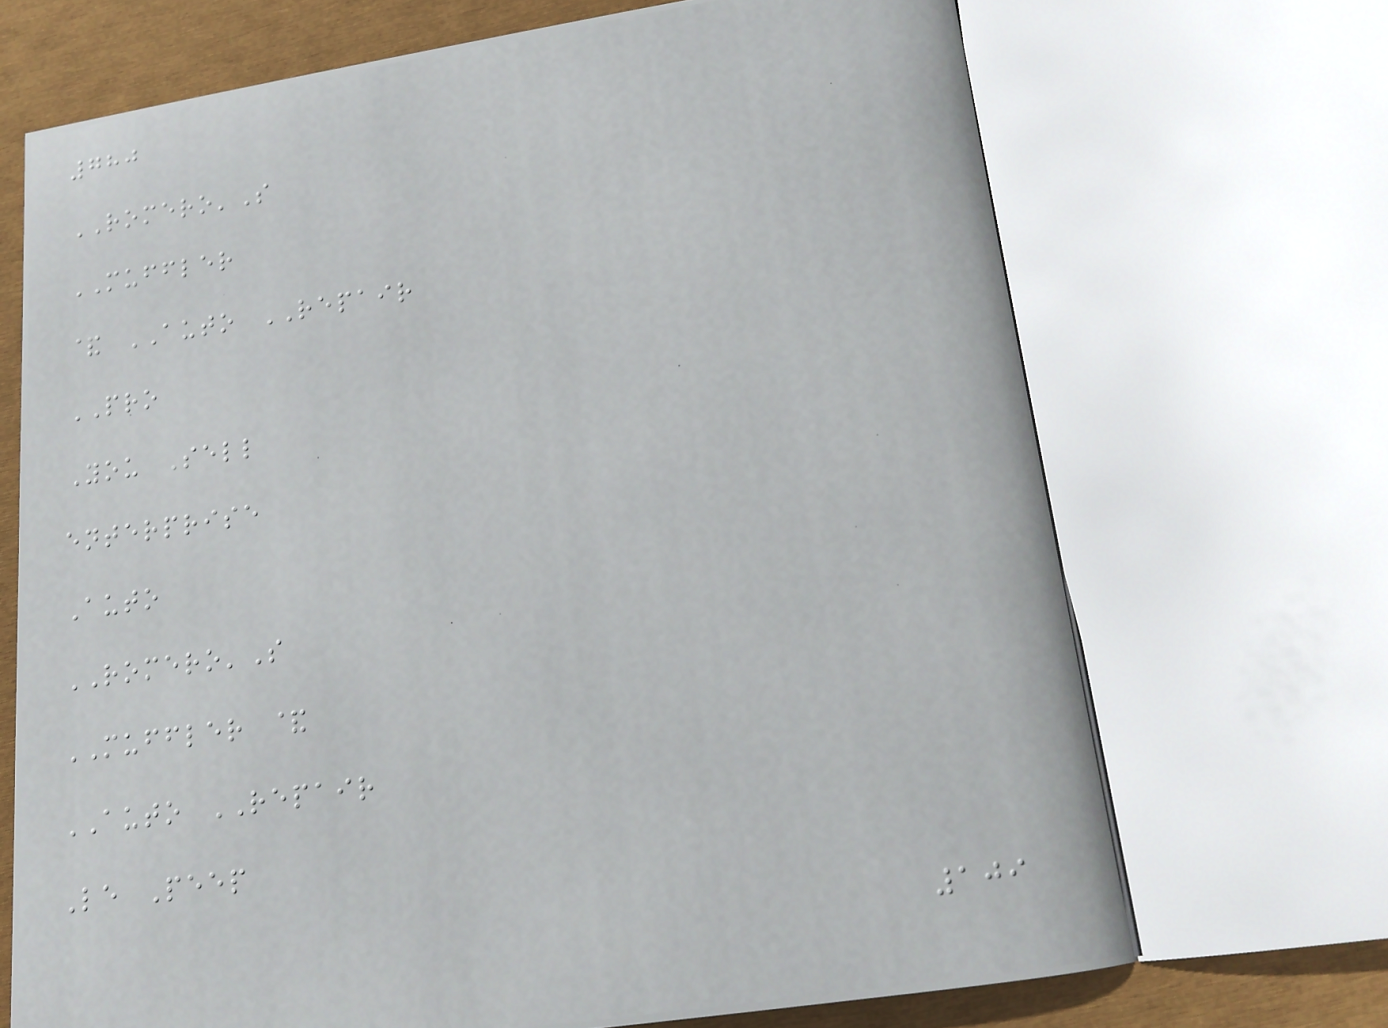780
ROMERO'S
MUFFLER
& AUTO REPAIR
PRO
You Sell
enterprise
Auto
ROMERO'S
MUFFLER &
AUTO REPAIR
Le Peep
109
